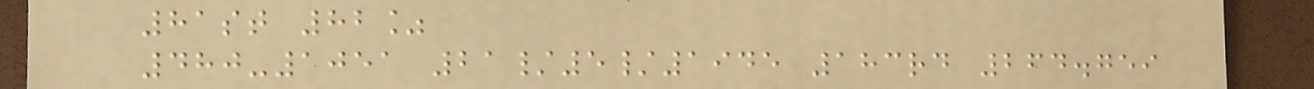81st 82%
480-1051 21/5/1945 183rd 264.759
